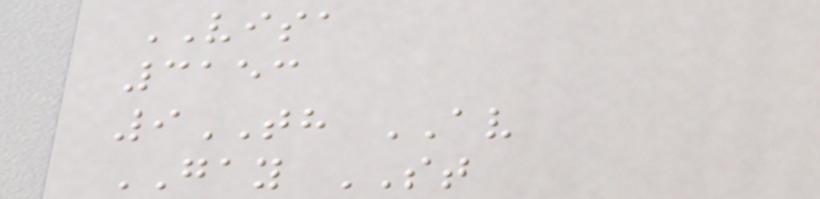VISA
3153
9TH AV
GAY ST
